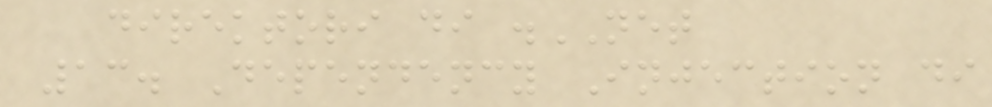direktori di .NET
13. Dependency Injection di
